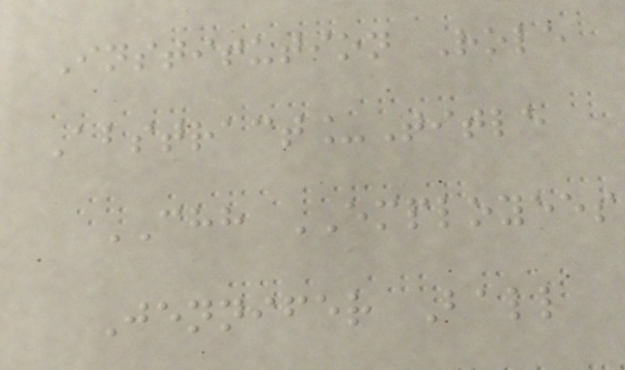Institution Role
Abstract_Title
CHH EMPLOYEES
Jennifer Ball
